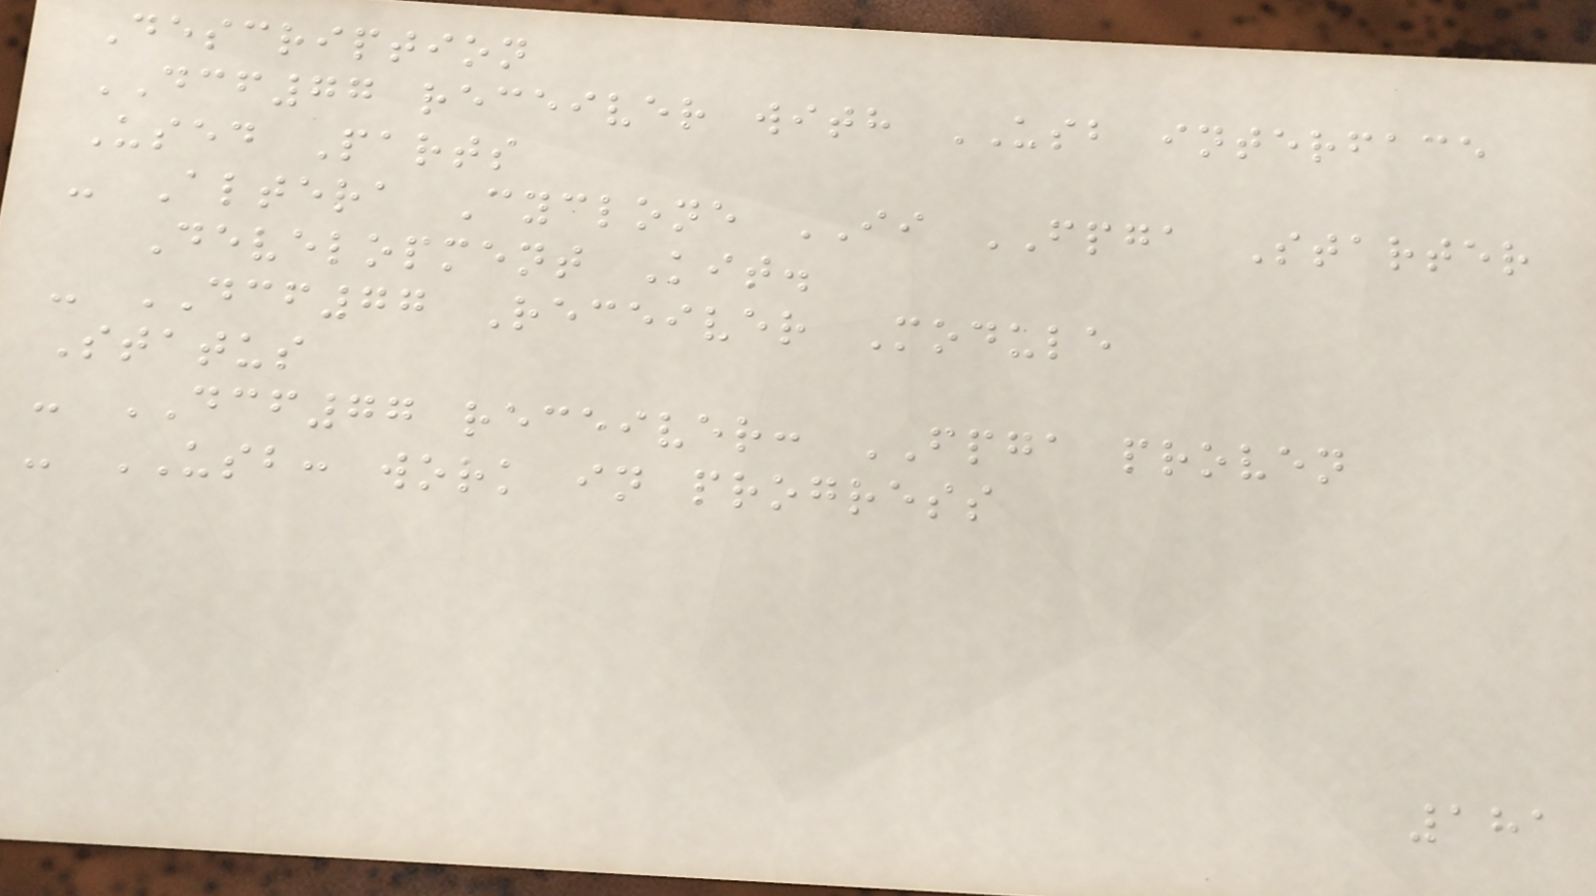Description
DCF77 receiver with USB interface
Used Parts
- Altera Cyclone II FPGA Starter
Development Kit.
- DCF77 Receiver Module
Status
- DCF77 receiver: FPGA proven
- USB: work in progress
181
